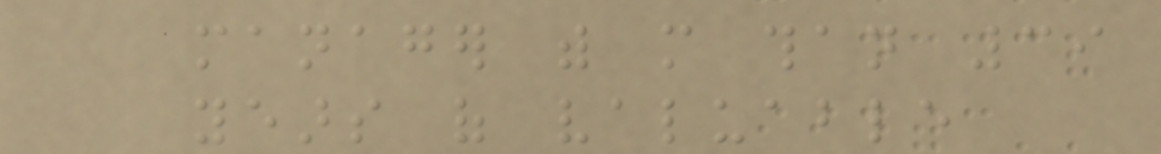manager with more than 39
years of valuable
